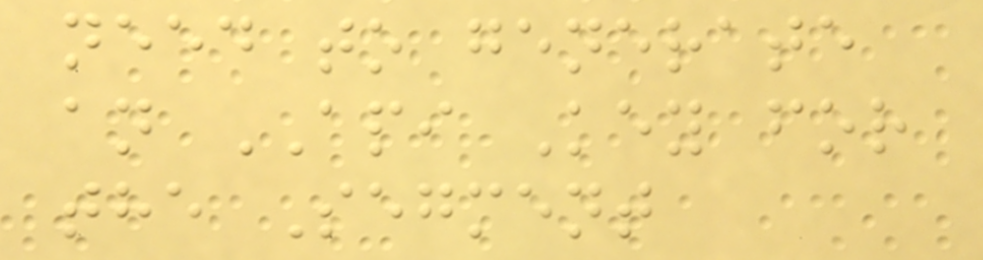need to generate
an API Key for
the Segment
